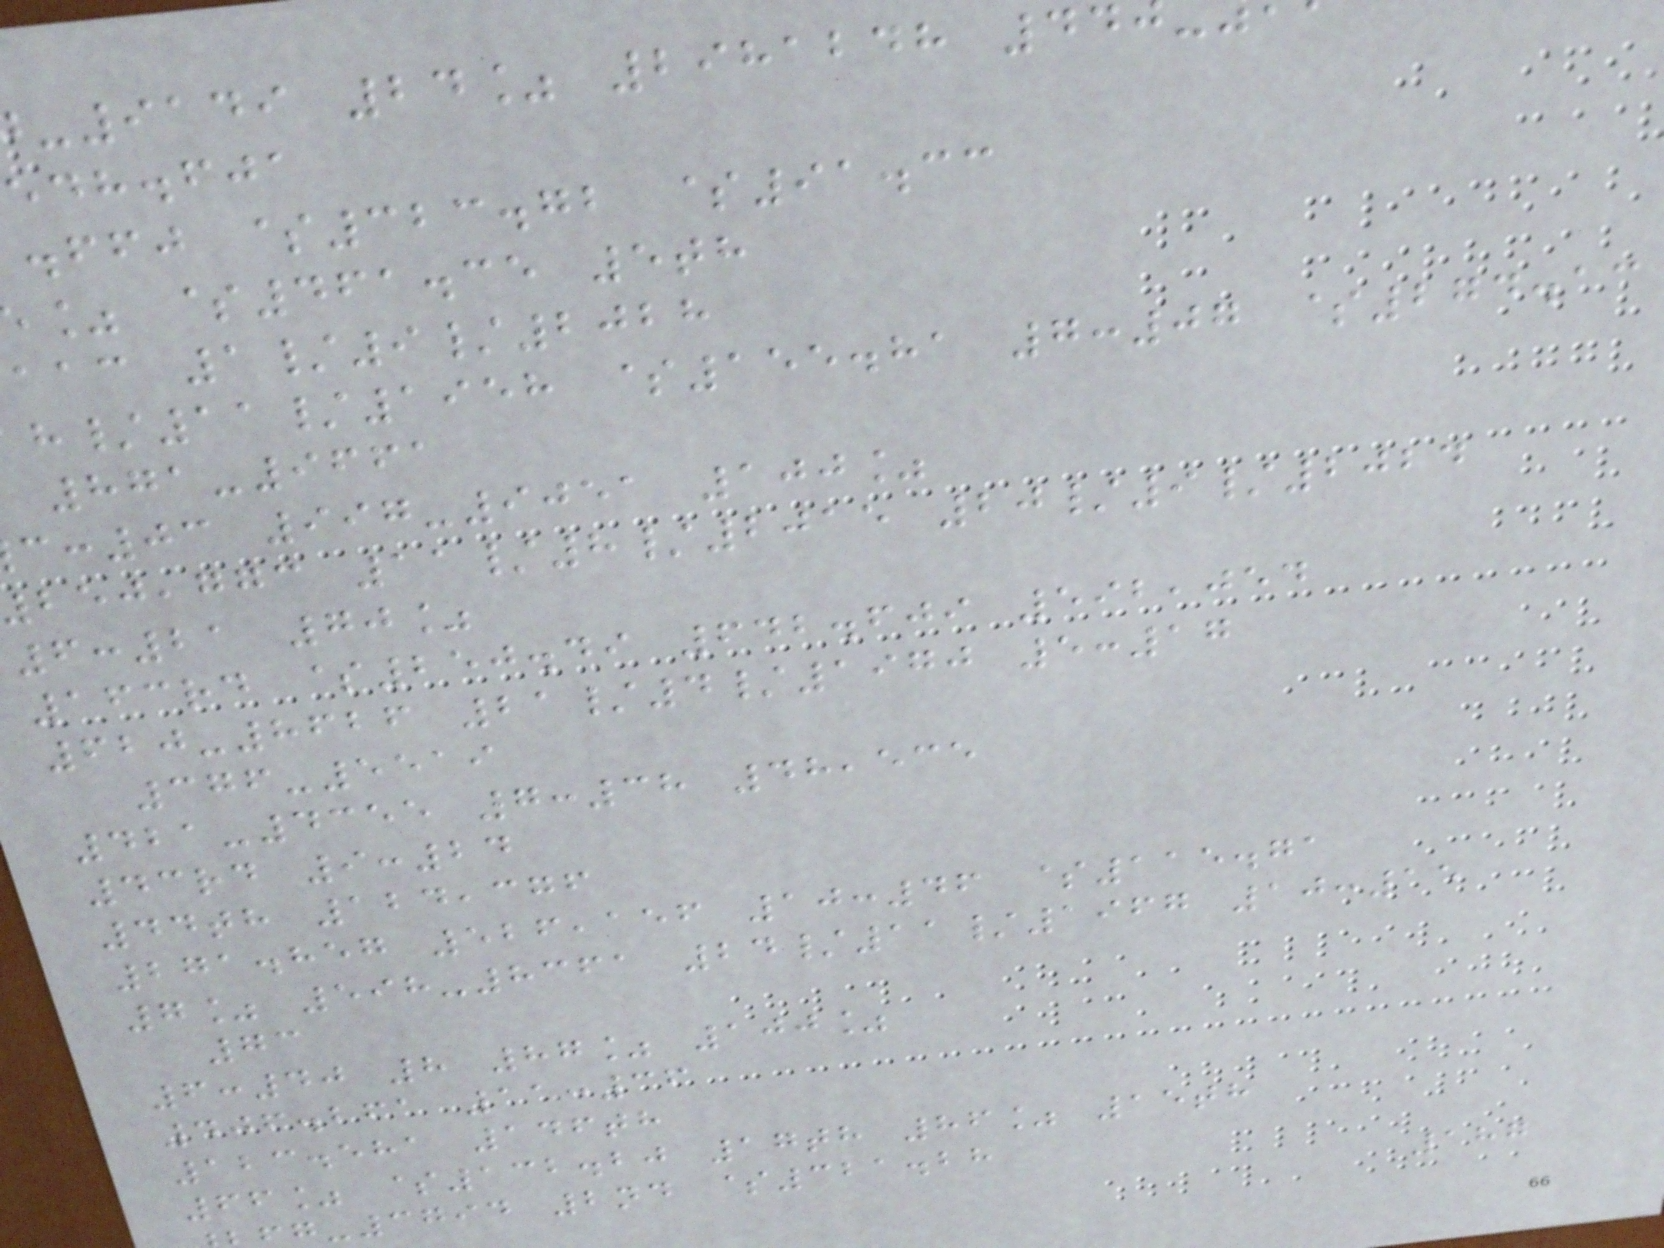-9149 24% 2981248 44
edh.fja
.ffj $323.72 $91.33
% $461.35 5th
aac 1/9/2028
/11/1958 $155.81 7:07 $274.13
871-9661
:03 997-9051 100%
,ggc 11/8/2015 20/9/2024
6:21 70%
163rd $250.49 642.609 592,054
620-8626 21/4/1970 5:17
376-5519
421-4355 7:38 48,535
43rd 9:24
44th 124,376
271.857 526,156 10:46 $115.71
7% 598-8361 24/11/1967 10:15
73
6:40 8 87% 100%
406.261 11:36
123.581 146th
66% $132.20 17th 86% 15th
-3794 2nd $321.28
187
